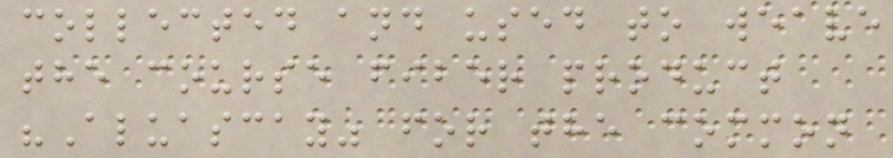collected and used to weave
the course fiber product
"Aluascay" for the common
